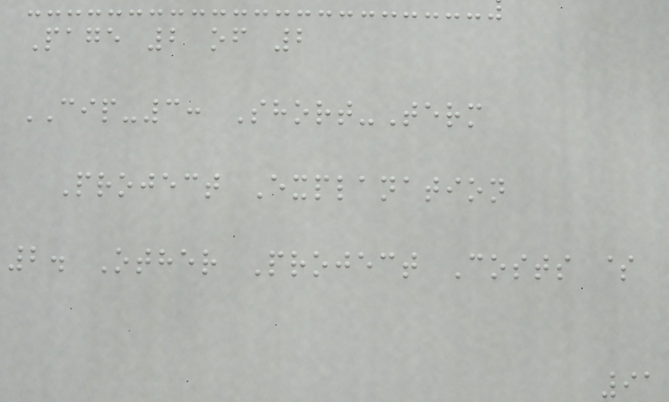Page 2 of 2
CIP-3: Short-Term
Project Explanation
2. Other Project Costs $
91
